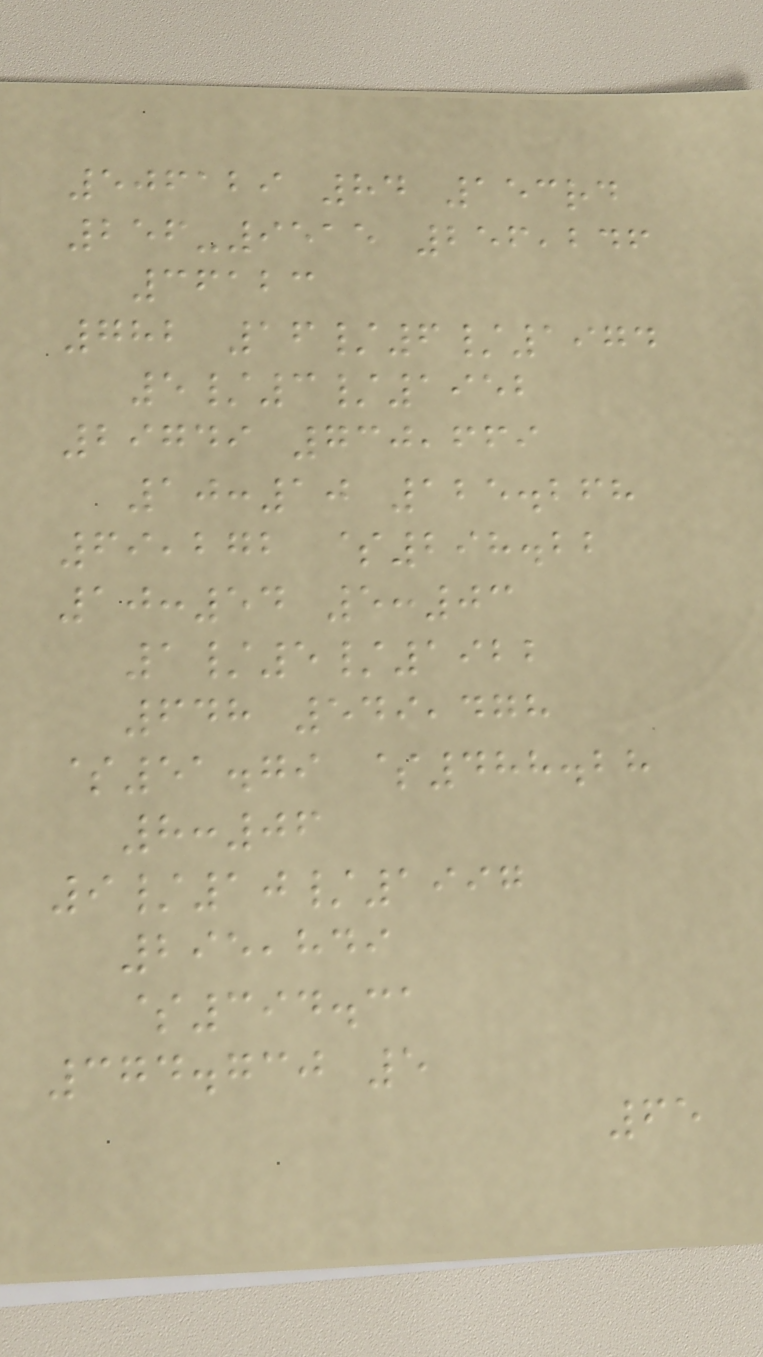506129 84 153rd
256-9515 256,246
36123
782 16/6/1974
5/3/1952
29749 730,669
10:10 125.268
69,272 $298.22
10:54 5:03
1/5/1922
648 549,478
$51.79 $488.28
8:06
9/10/1997
295,849
$394.31
374.730 5
65
